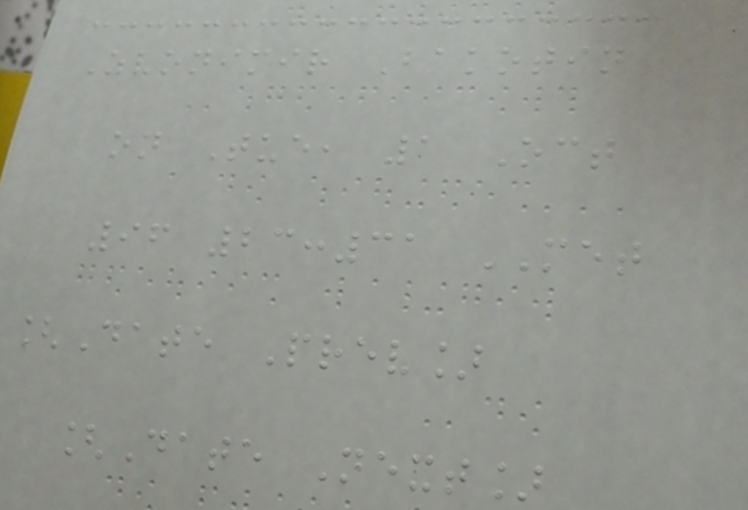Zvonimir Bakotin
on Tue, 1 Oct
96 23:31 MET
[Date Prev]
[Date Next]
